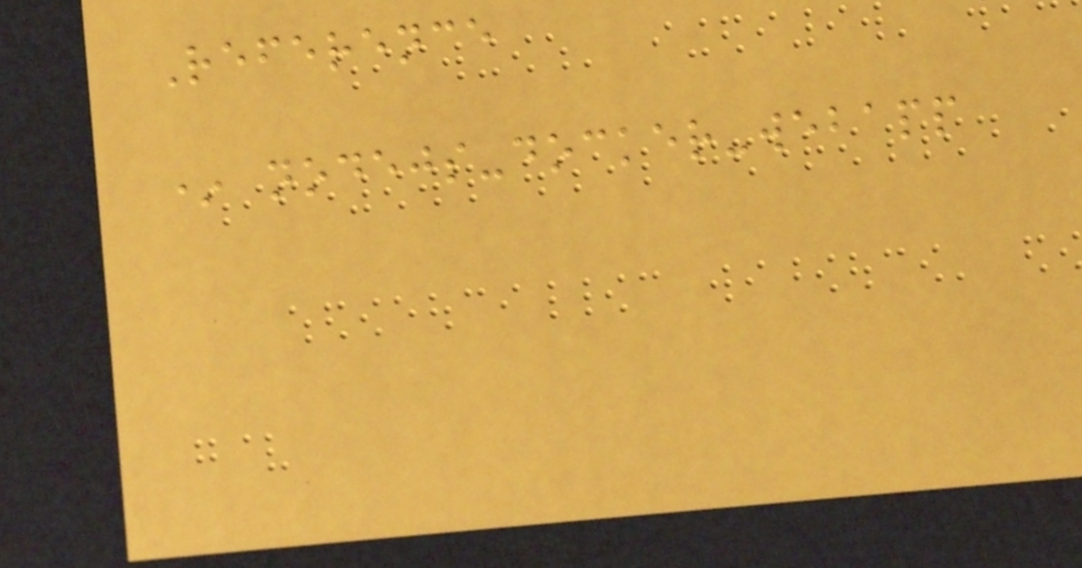Reference
* nodejs-docker-webapp
